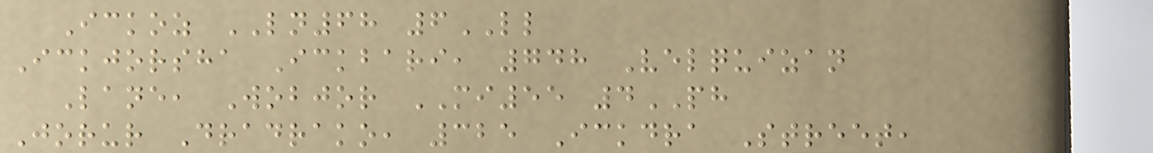Ickoz LN68 6LL
Ickjorsha Ickbari, 748 Velquizan
Lane, Wobjor MI55 4PH
Jorur Dradrako, 325 Ickdra Street,
